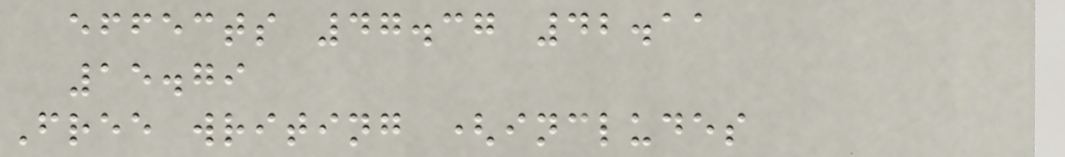effects 47.37 42.11
15.79
Free writing (includes
